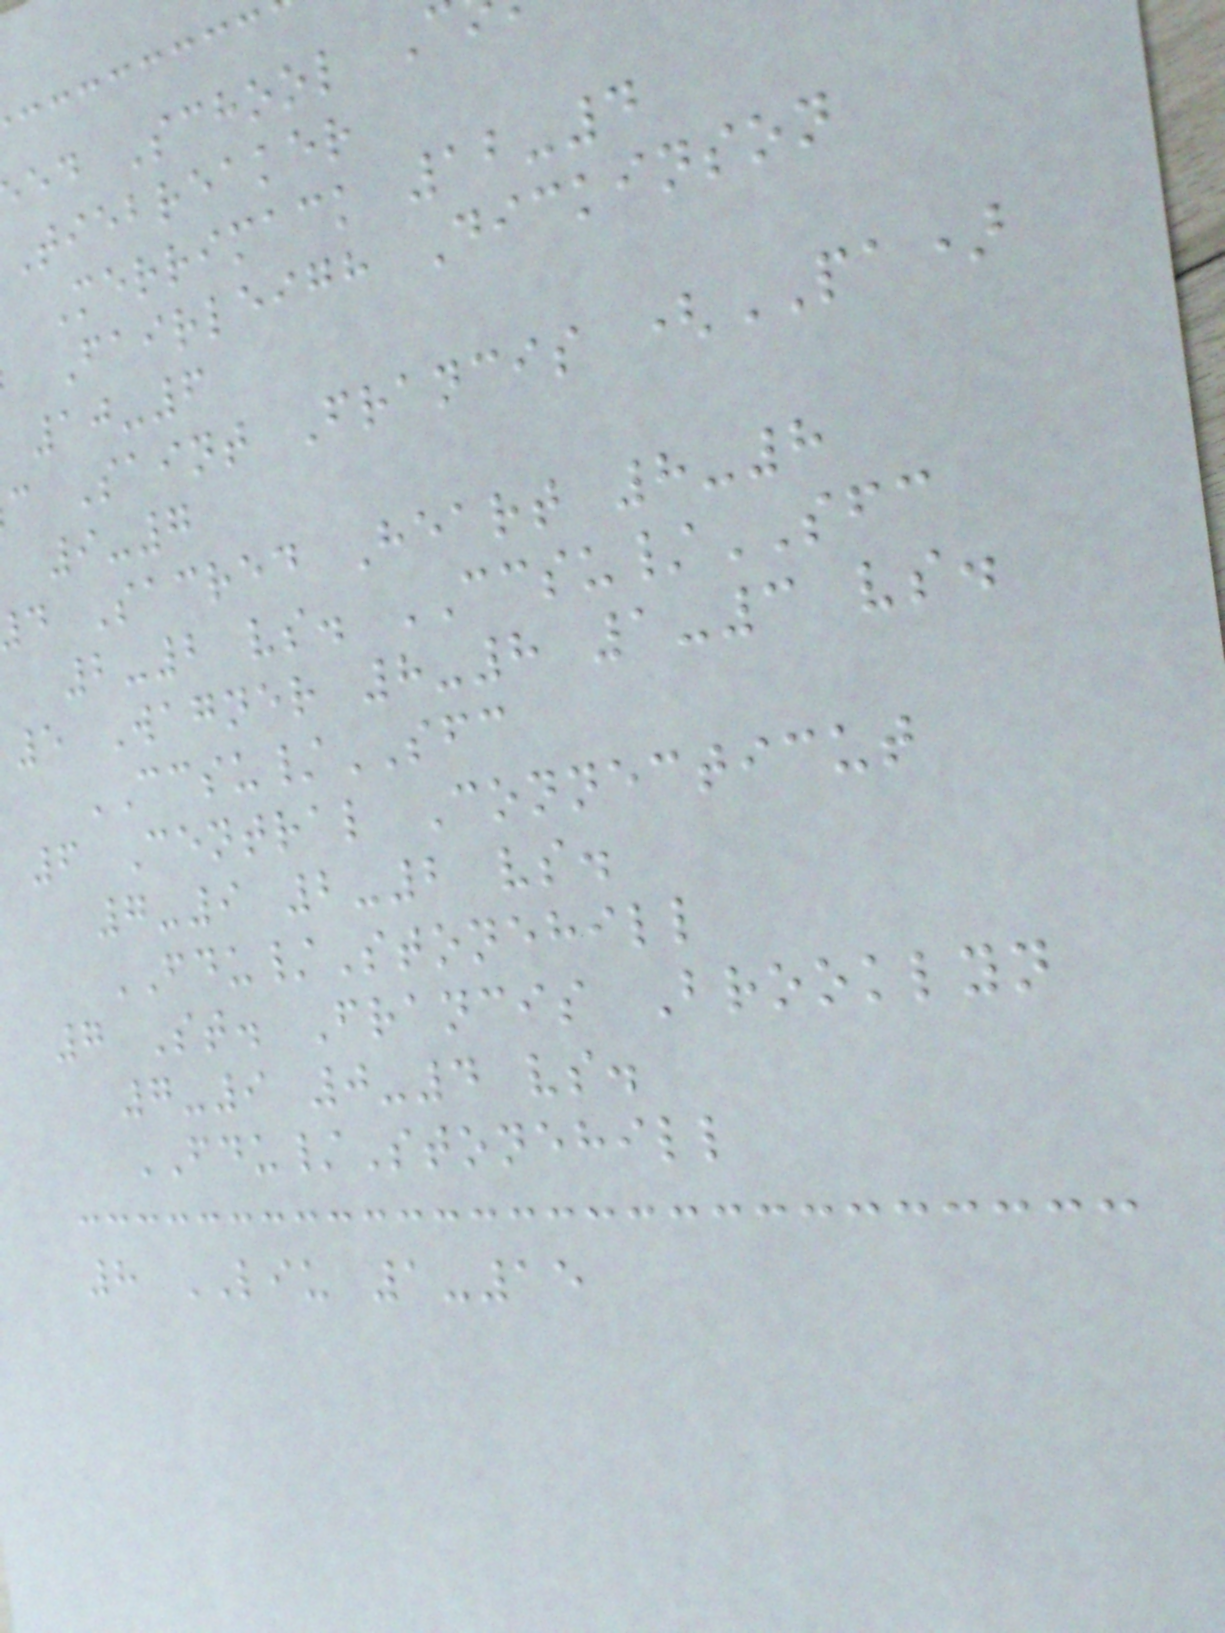ed School
Tiebreaker
Merrimack 12-4
Fairleigh Dickinson
10-6
c Saint Francis (PA)
9-7
d Sacred Heart 8-8
2-2 vs. CCSU/SFC
5 Wagner 8-8 1-3 vs.
CCSU/SFC
6 Central Connecticut
7-9 2-2 vs.
FDU/Stonehill
7 St. Francis Brooklyn
7-9 0-4 vs.
FDU/Stonehill
8 LIU 1-15
